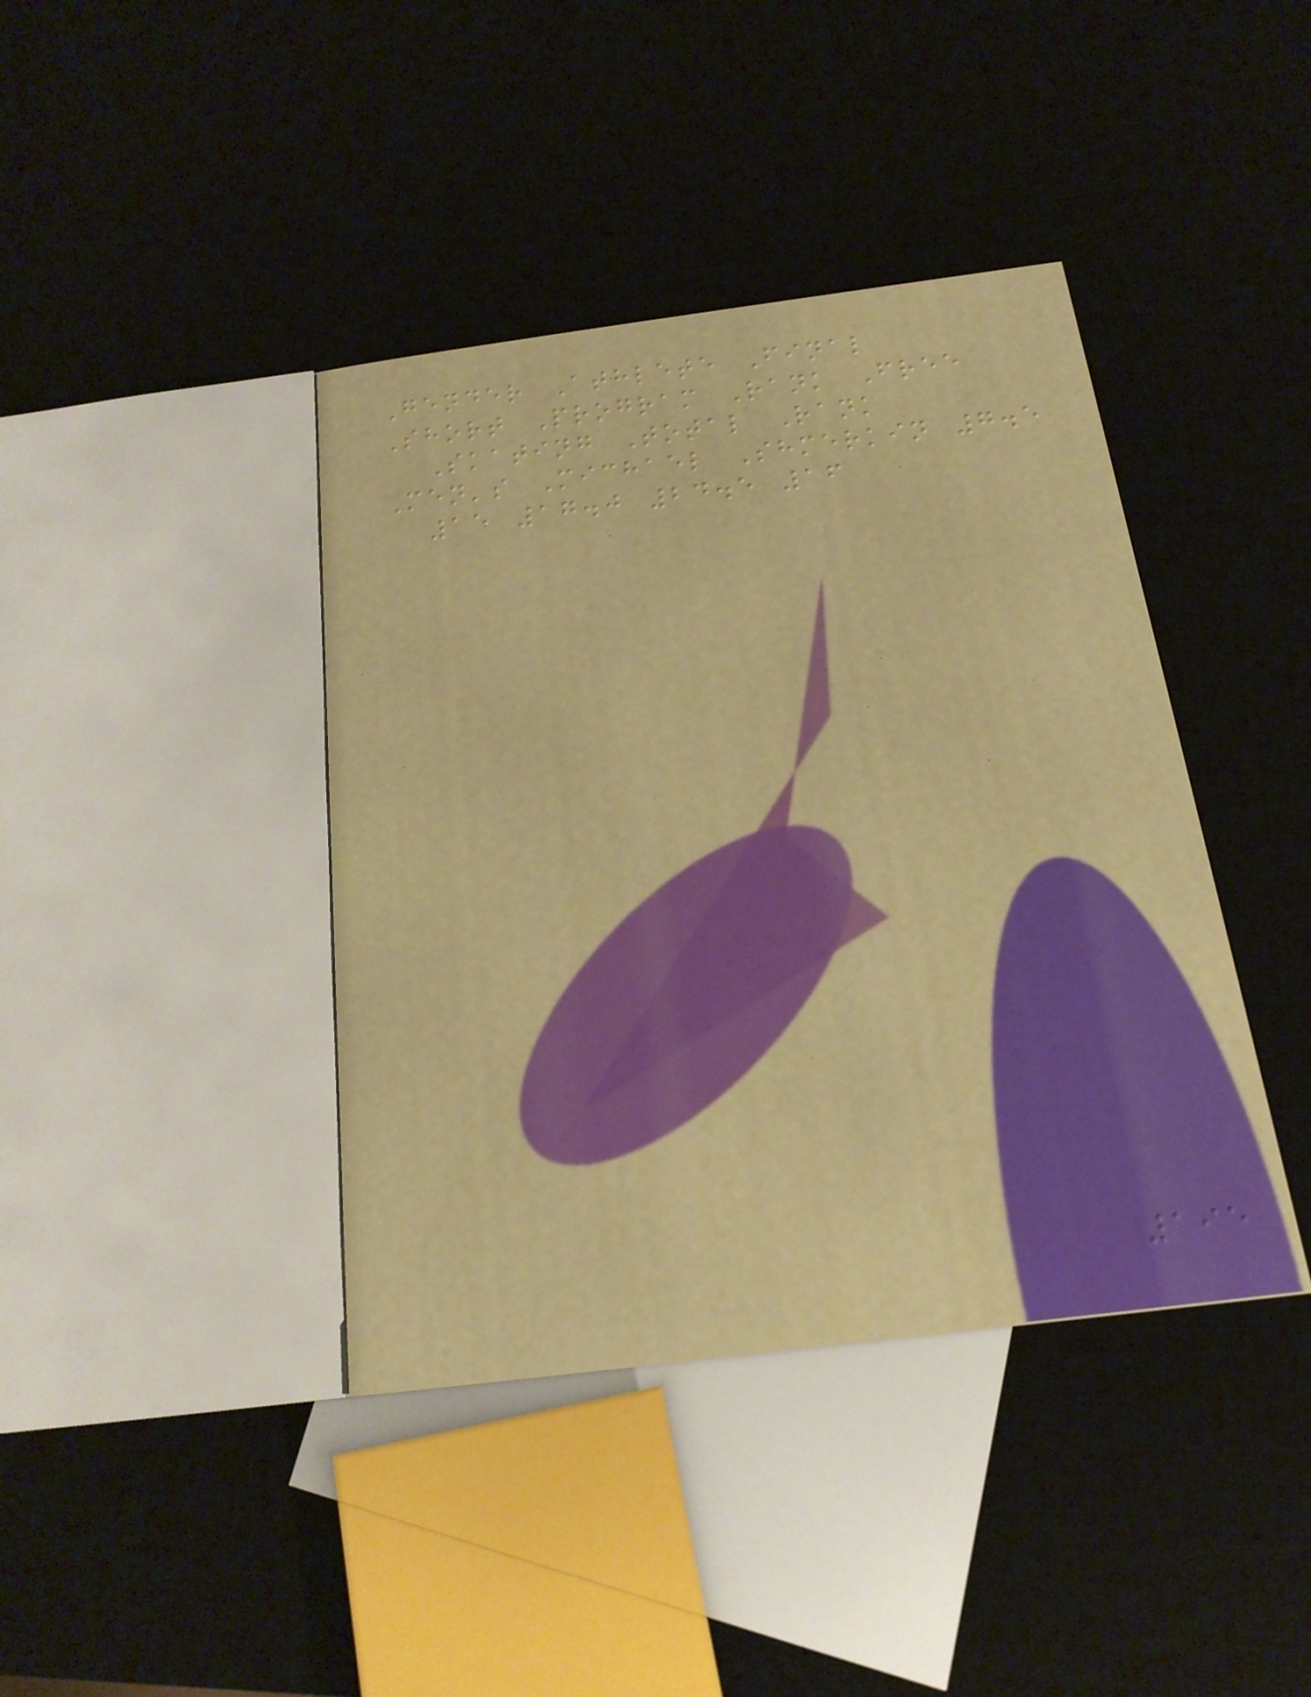Gender Athlete Final
Short Program Rank Free
Skating Total Rank
Men's Michael Shmerkin 7.5
15 17.0 24.5 16
195
